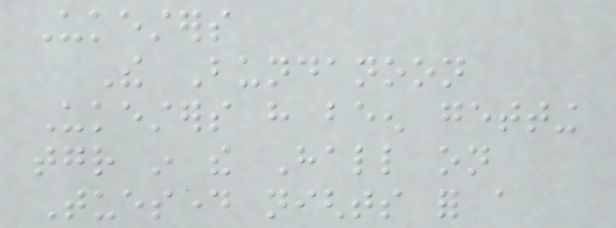Ukesters
The Bundanoon
Ukesters have been getting
together in the Hall on
Tuesday nights for a
